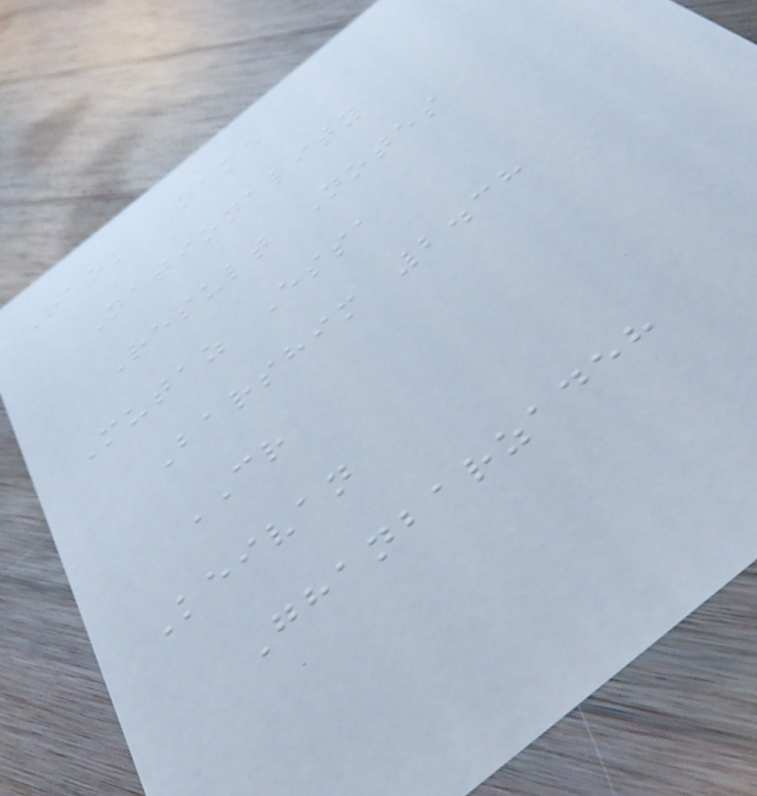Rank Name
Nationality
Result Notes
Mutaz Essa
Barshim 2.38
CR
Keivan
Ghanbarzadeh
